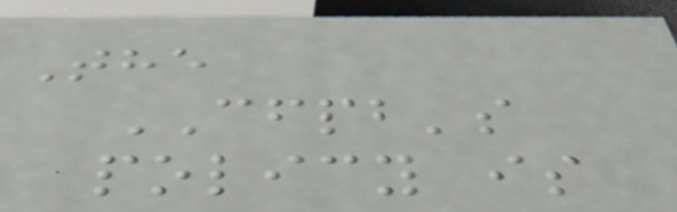The
CFPB's
policy is
